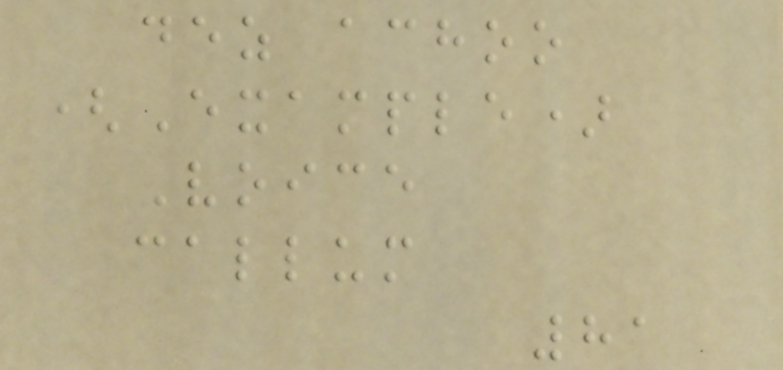dez achoo
(Example)
Voice
callum
81
